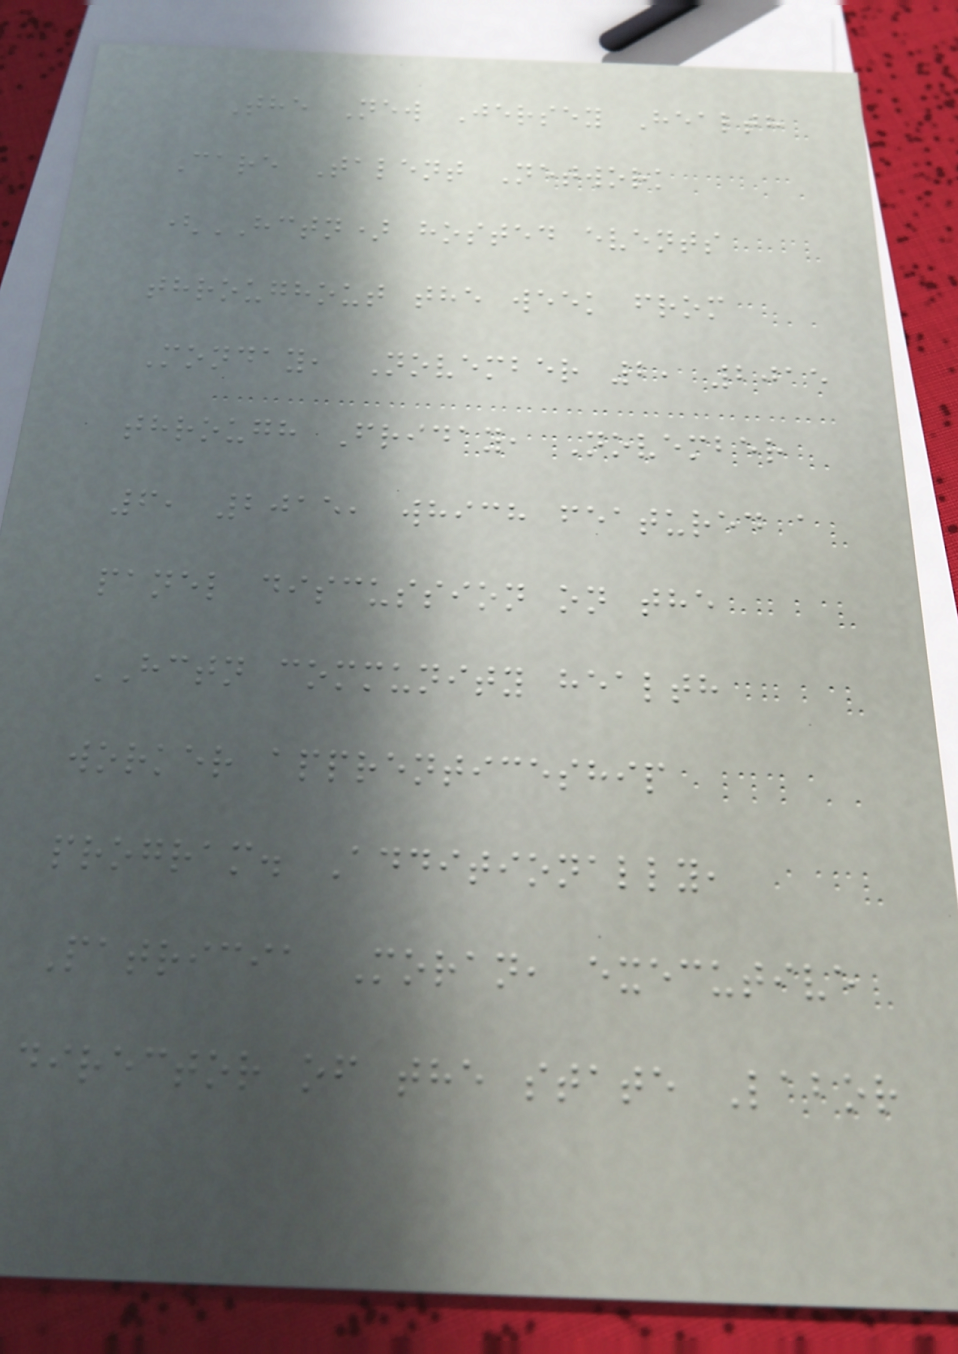The New Jersey Health
Care Talent Network
(HCTN) hosted events
throughout the week from
Monday, November 2, 2015
through Friday, November
6, 2015, which featured a
panel discussion on the
HCTN community health
worker apprenticeship
program. Additionally,
Patricia Moran, executive
director of the state Labor
